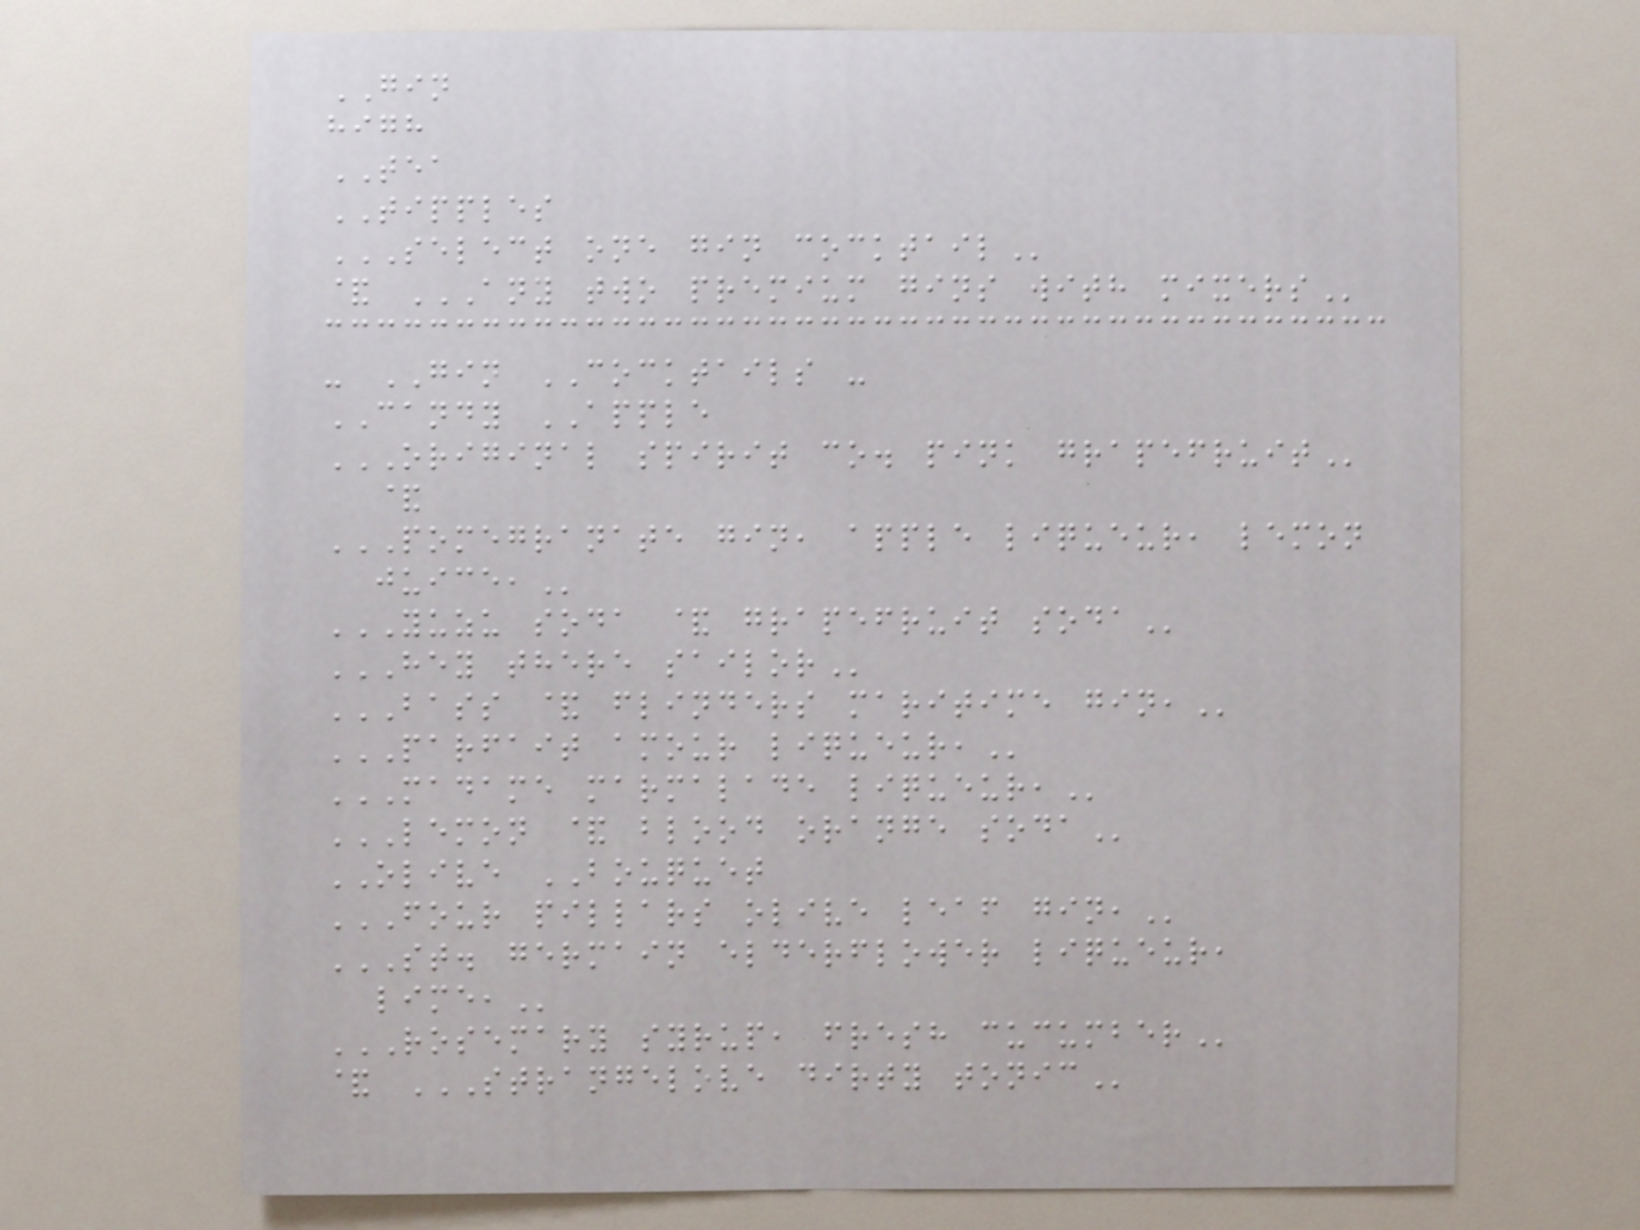GIN
high
TEA
TIPPLES
SELECT ONE GIN COCKTAIL
& ANY TWO PREMIUM GINS WITH MIXERS
- GIN COCKTAILS -
CANDY APPLE
ORIGINAL SPIRIT CO. PINK GRAPEFRUIT
&
POMEGRANATE GIN, APPLE LIQUEUR, LEMON
JUICE,
YUZU SODA & GRAPEFRUIT SODA
HEY THERE SAILOR
BASS & FLINDERS MARITIME GIN,
PARFAIT AMOUR LIQUEUR,
MADAME MARMALADE LIQUEUR,
LEMON & BLOOD ORANGE SODA
OLIVE BOUQUET
FOUR PILLARS OLIVE LEAF GIN,
ST. GERMAIN ELDERFLOWER LIQUEUR,
LIME,
ROSEMARY SYRUP, FRESH CUCUMBER
& STRANGELOVE DIRTY TONIC
